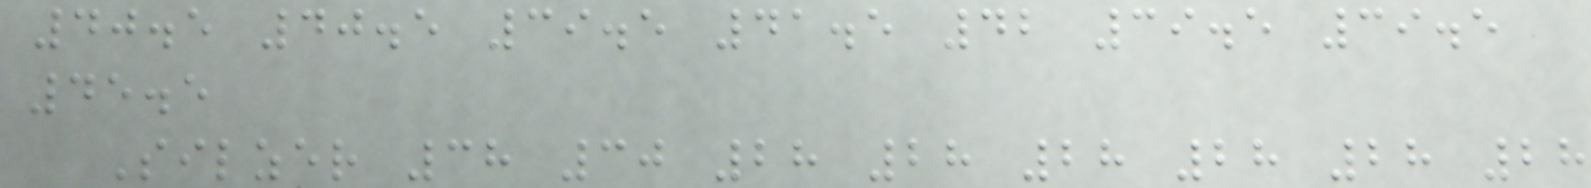40.5 40.5 39.5 41.5 42 39.5 39.5
45.5
Silzer 38 30 28 28 28 28 28 28
